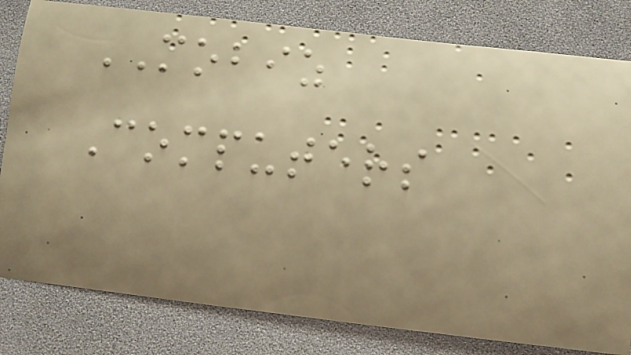MOBIZ
Computers
